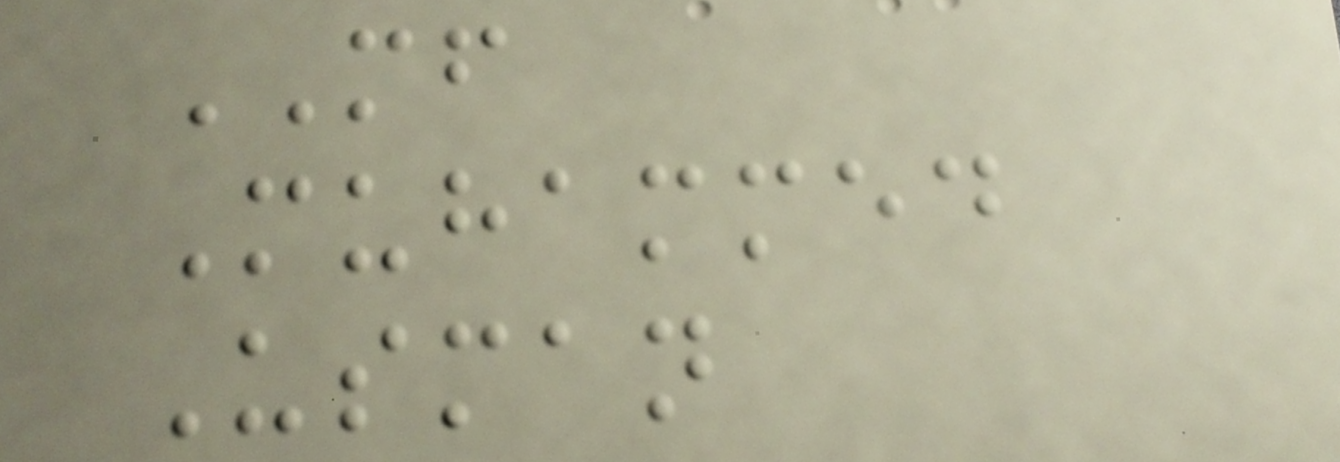MF
Muhammed
Usman
